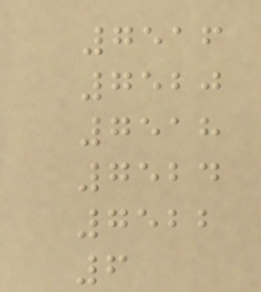7516
7520
7518
7524
7522
6
